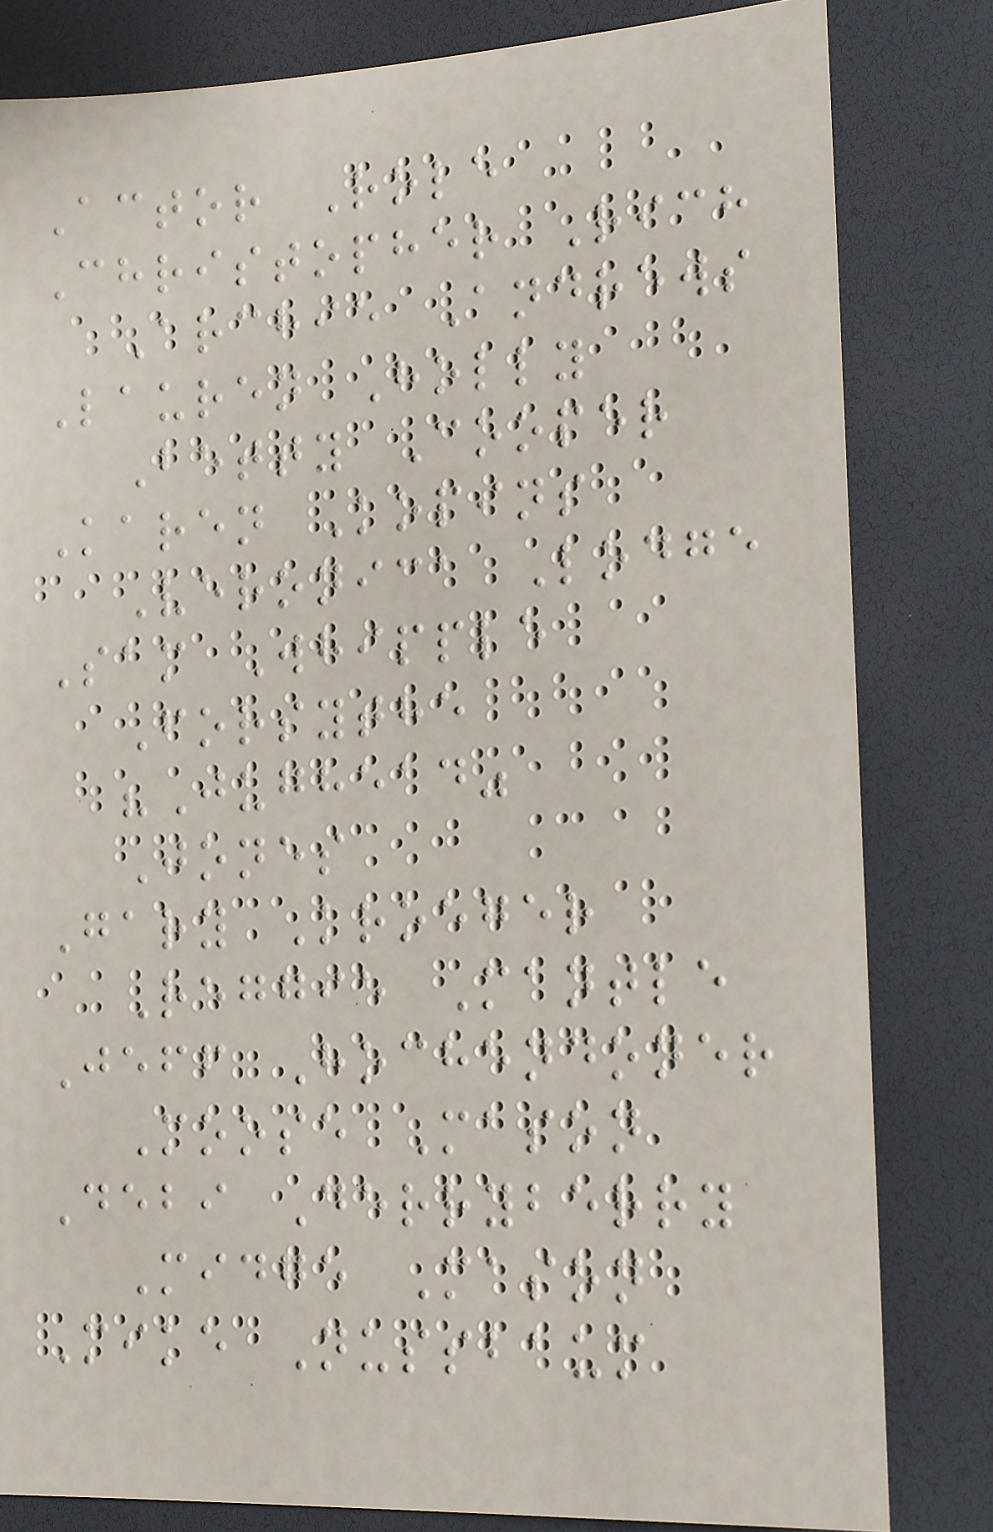Actor Role
Christopher Rich
Archie Andrews
Lauren Holly
Betty Cooper
Karen Kopins
Veronica Lodge
Sam Whipple
Forsythe
"Jughead"
Jones
Gary Kroeger
Reggie Mantle
Jeff Hochendoner
Moose Mason
Debi Derryberry
Midge Mason
Mike Nussbaum
